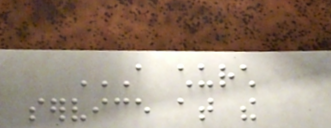A CHURCH
SERVICE AT THE
